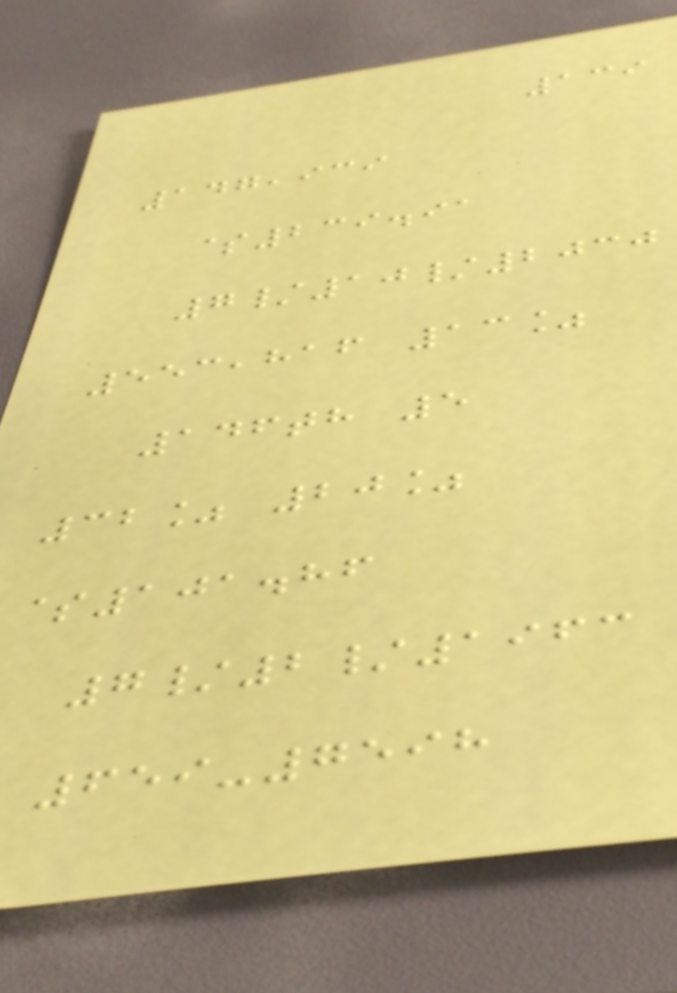139
147,939
$239.91
7/10/2030
553,816 13%
146th 5
32% 20%
$101.86
7/2/1963
659-7598
